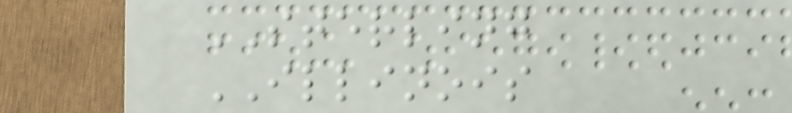STERLING
ILLINOIS
